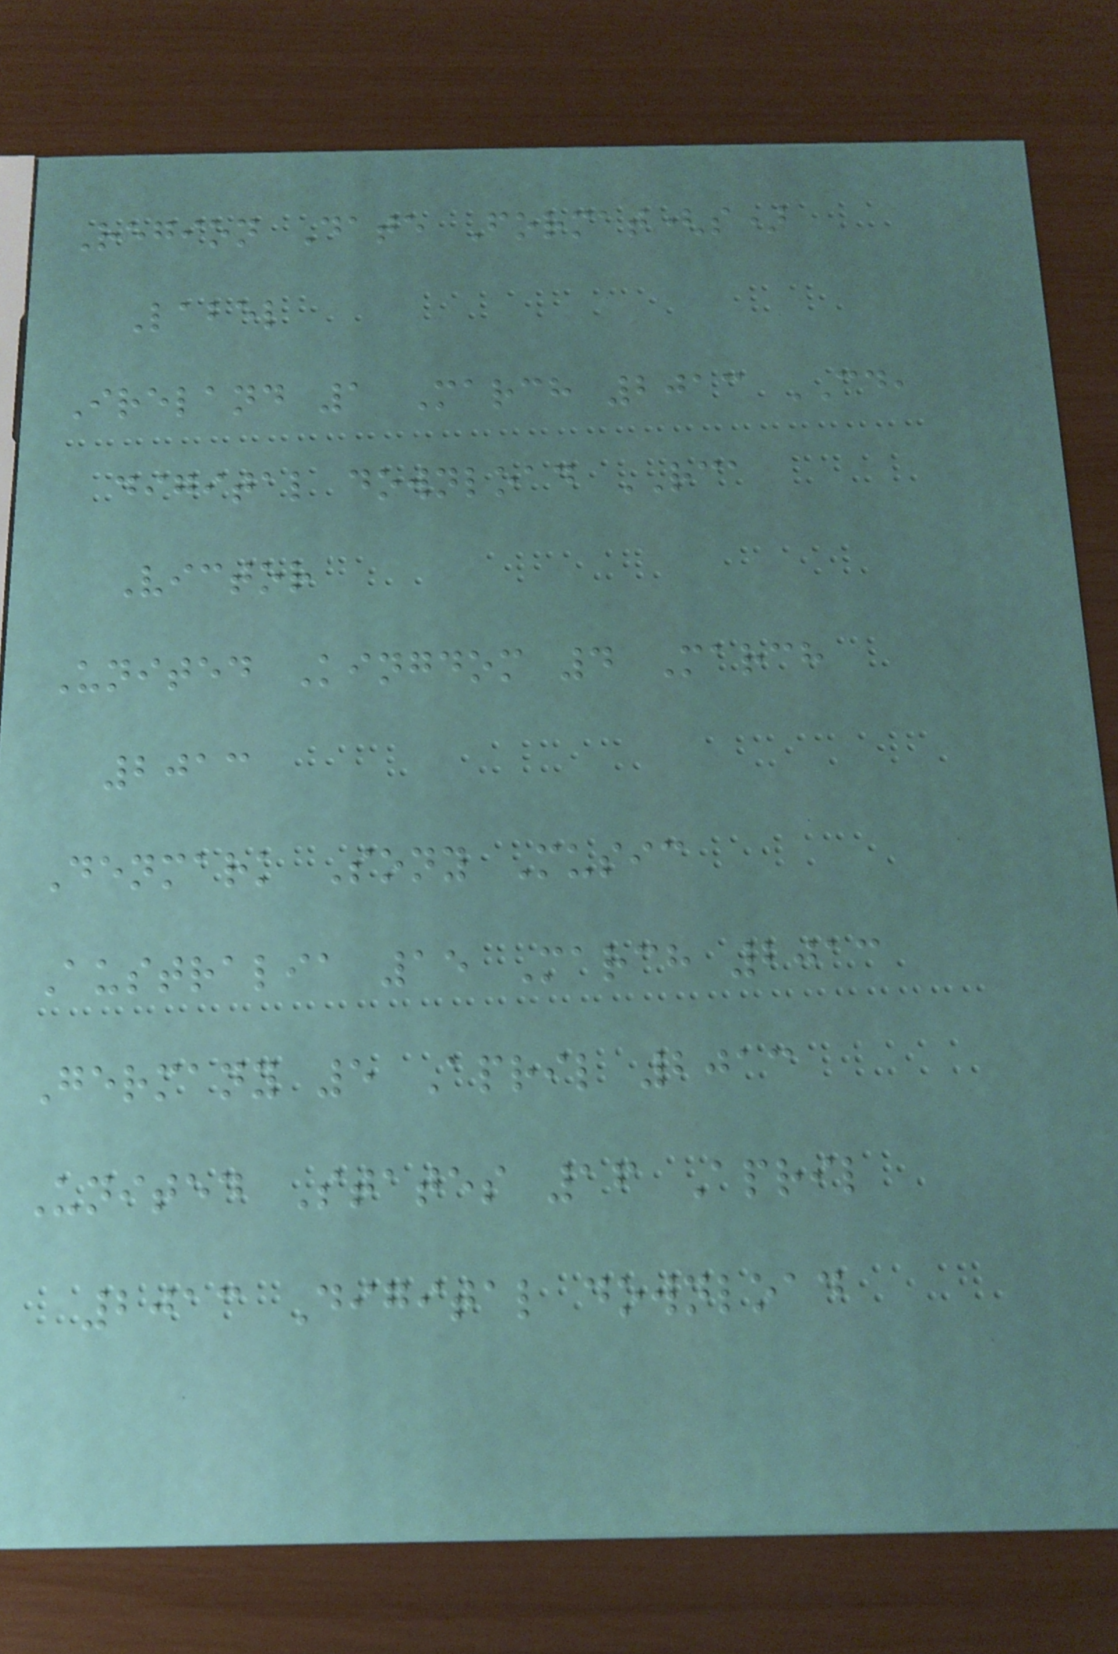Region Date Format(s)
Label
Ireland 1 March 2013 CD,
digital download RCA
Victor
United Kingdom 4 March
2013
Denmark Sony Music
Australia 15 March 2013
Germany 5 April 2013
United States 16 April
2013 Digital download
